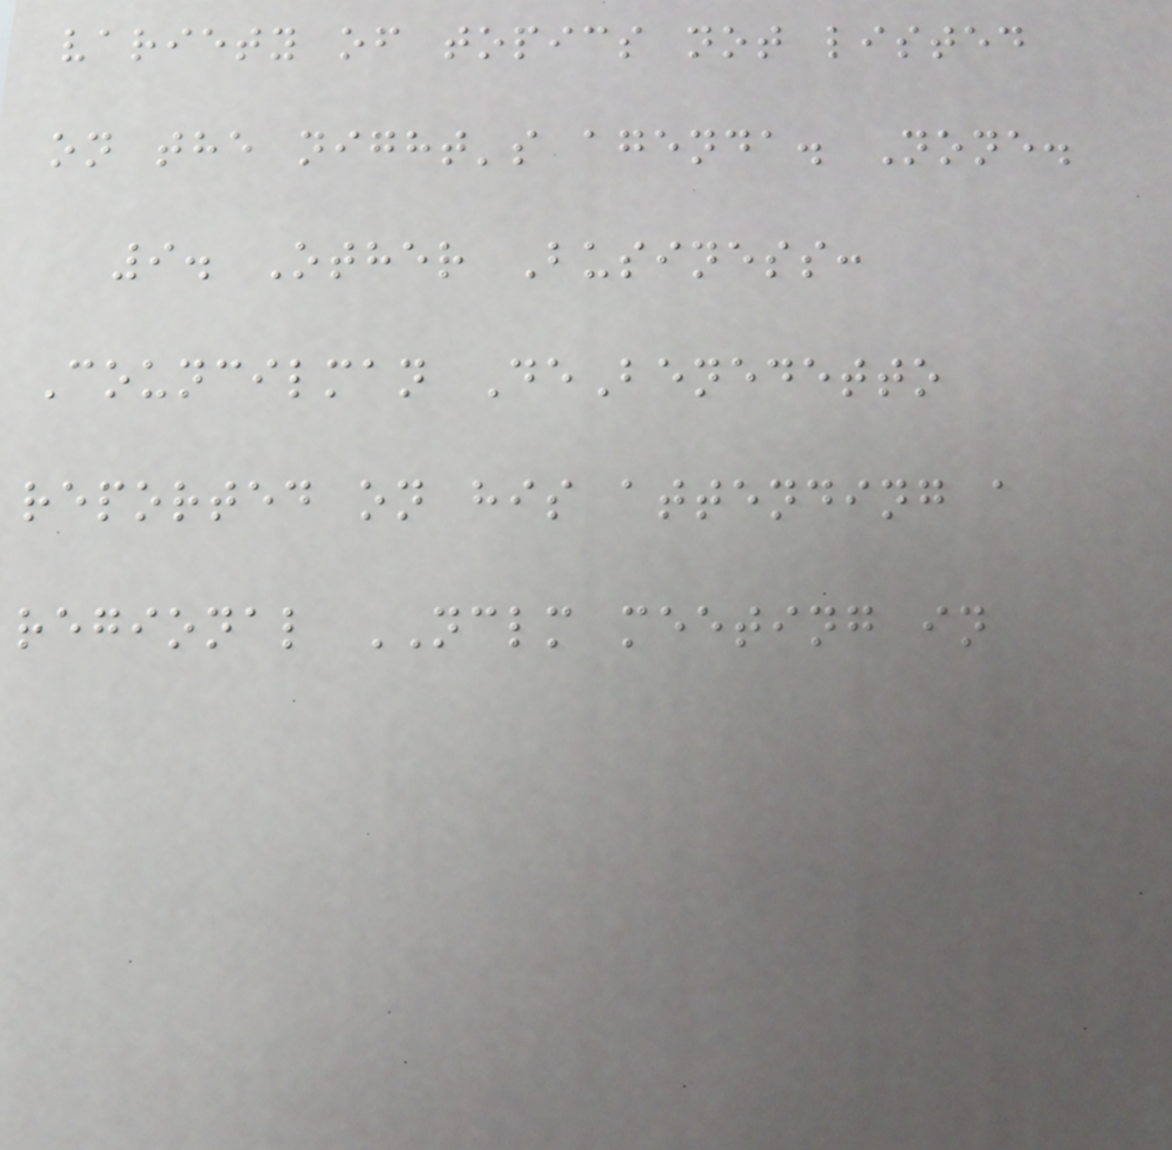variety of topics not listed
on the night's agenda. None.
9. Other Business:
Councilman DeBenedetto
reported on his attending a
regional NCLM meeting in
